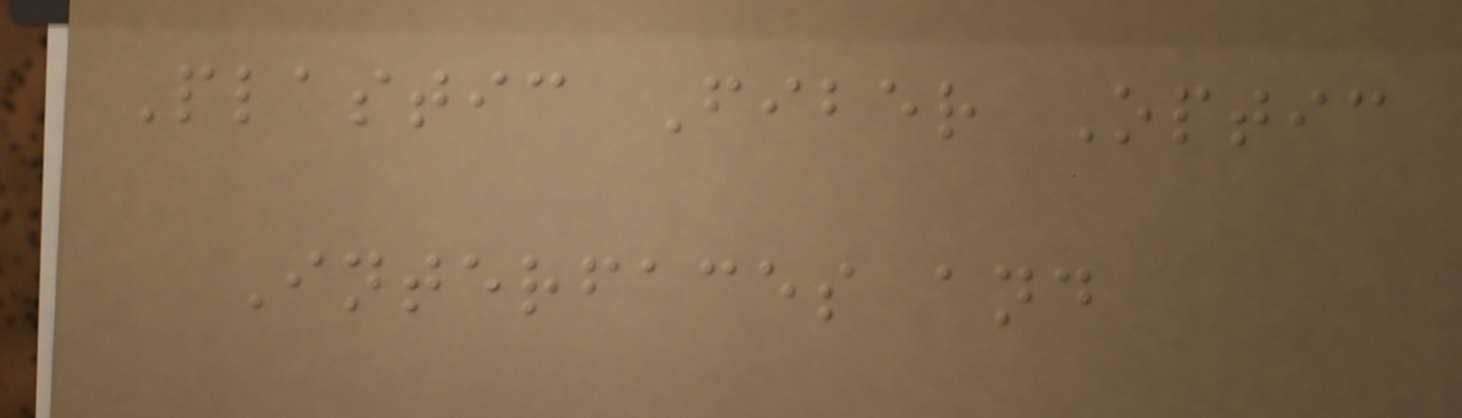Plastic Fiber Optic
Interfaces and
